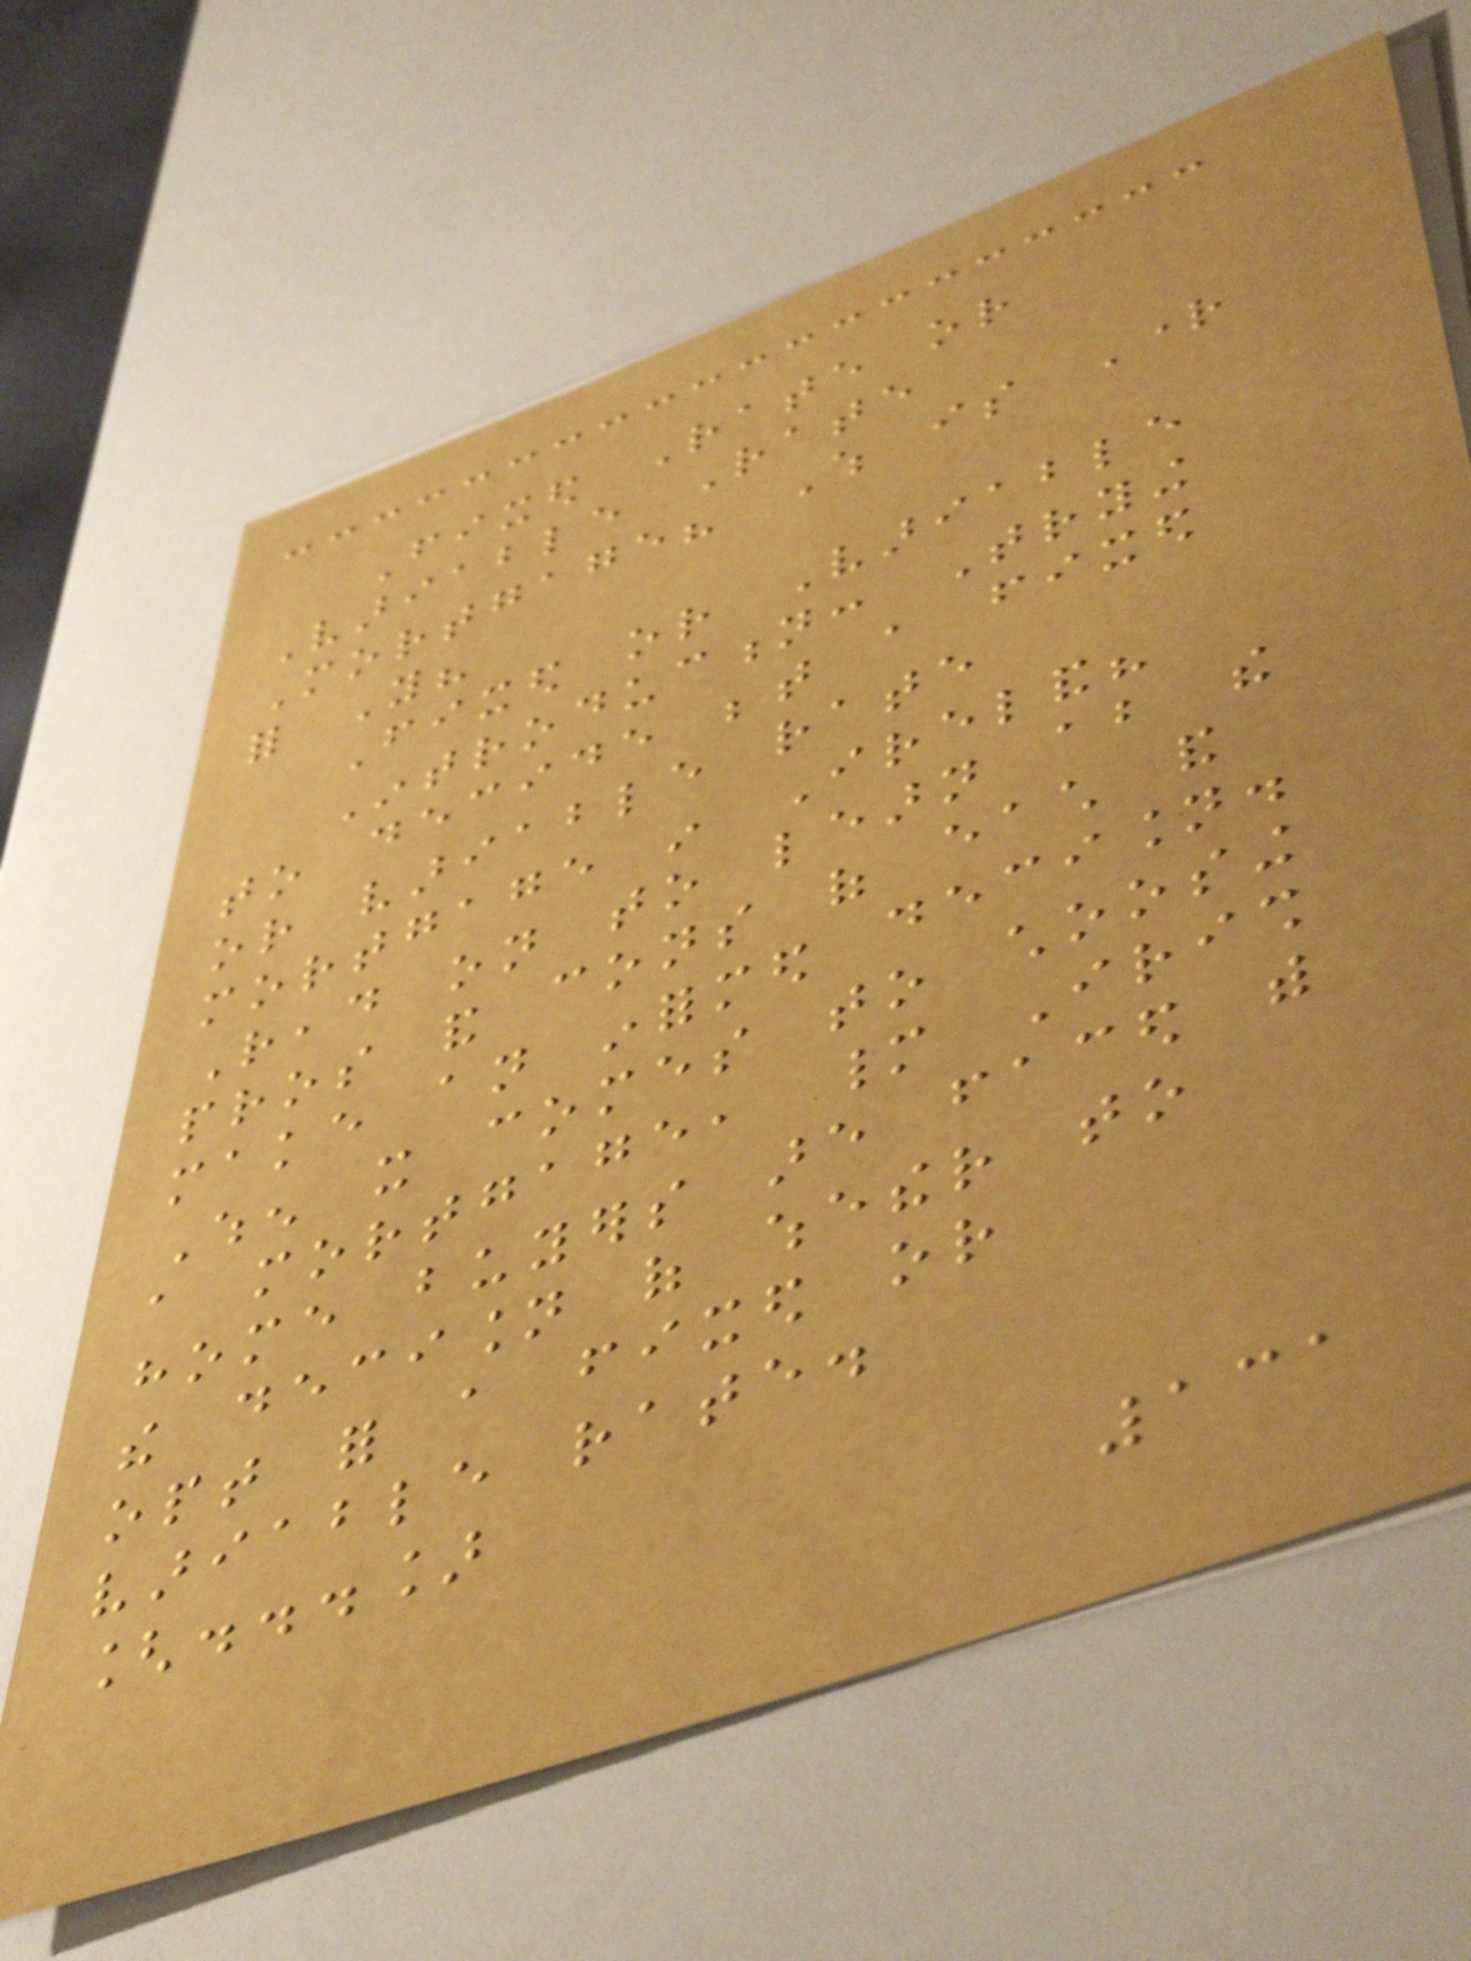Fixed Rate or
Variable Rate
Mortgage? Which is Right
for You?
Fixed or Variable
Introduction: Trying
to decide between a fixed
or variable rate
mortgage in Ireland?
Read on to learn about the
pros and cons of each and
make an informed decision.
When it comes to choosing
a mortgage, many Irish
home buyers are faced with
the decision of whether to
opt for a fixed or
variable rate.
[...]
131
